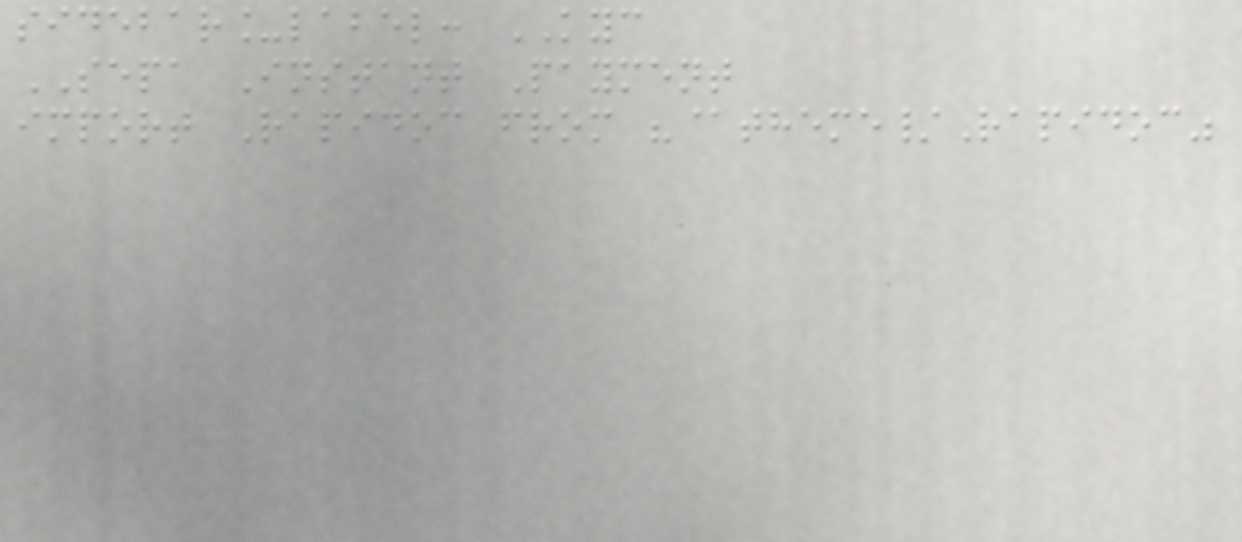sidebar_label: KYC
SEPA Instant Payment
import Rapidoc from "@theme/Rapidoc"
